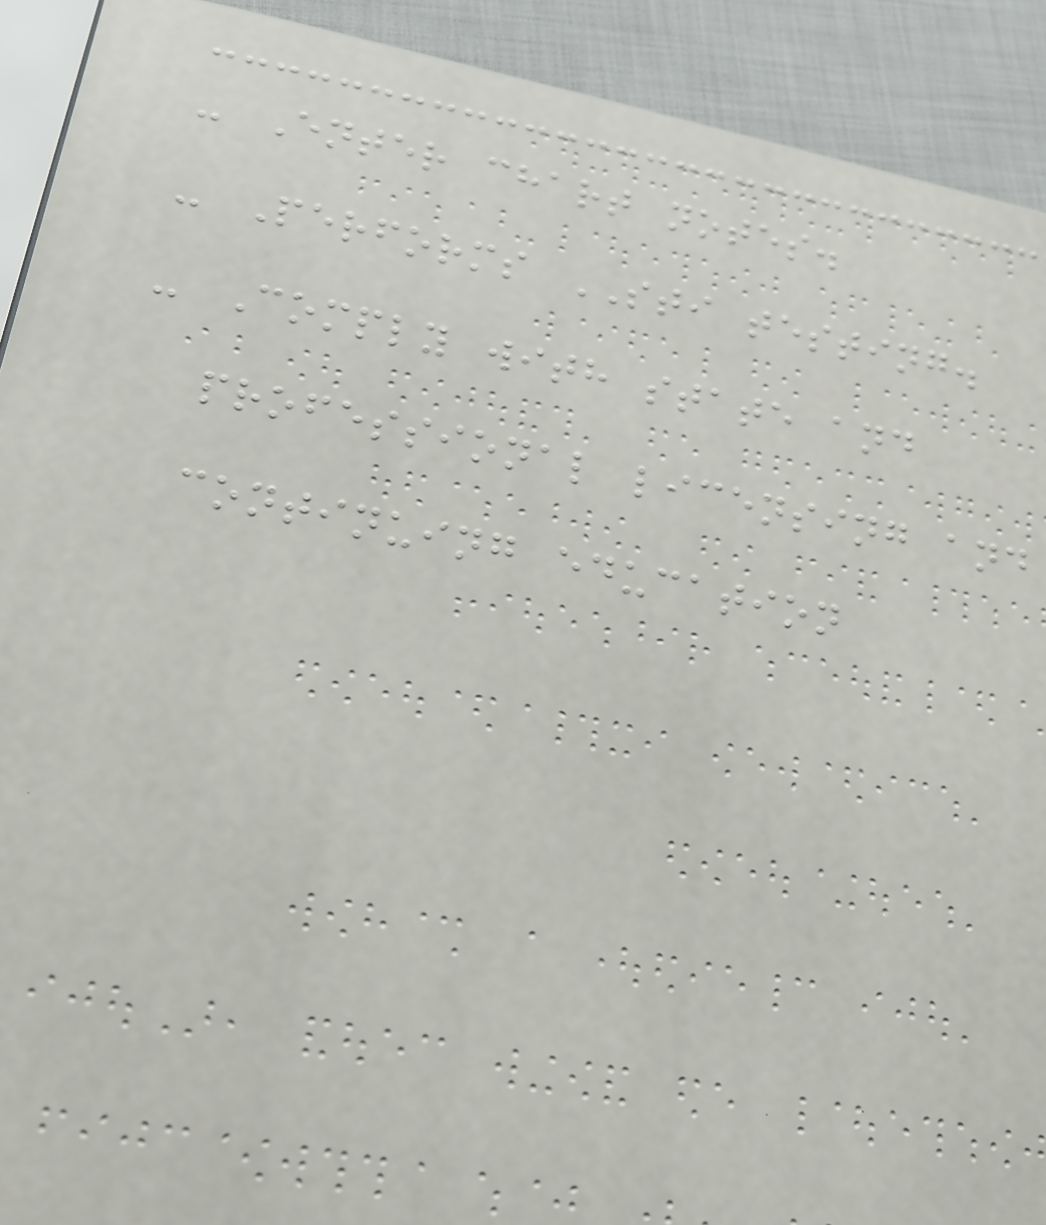- Enter chart notes.
- Performs STI testing.
- Comply with state and
professional licensing and
continuing education
